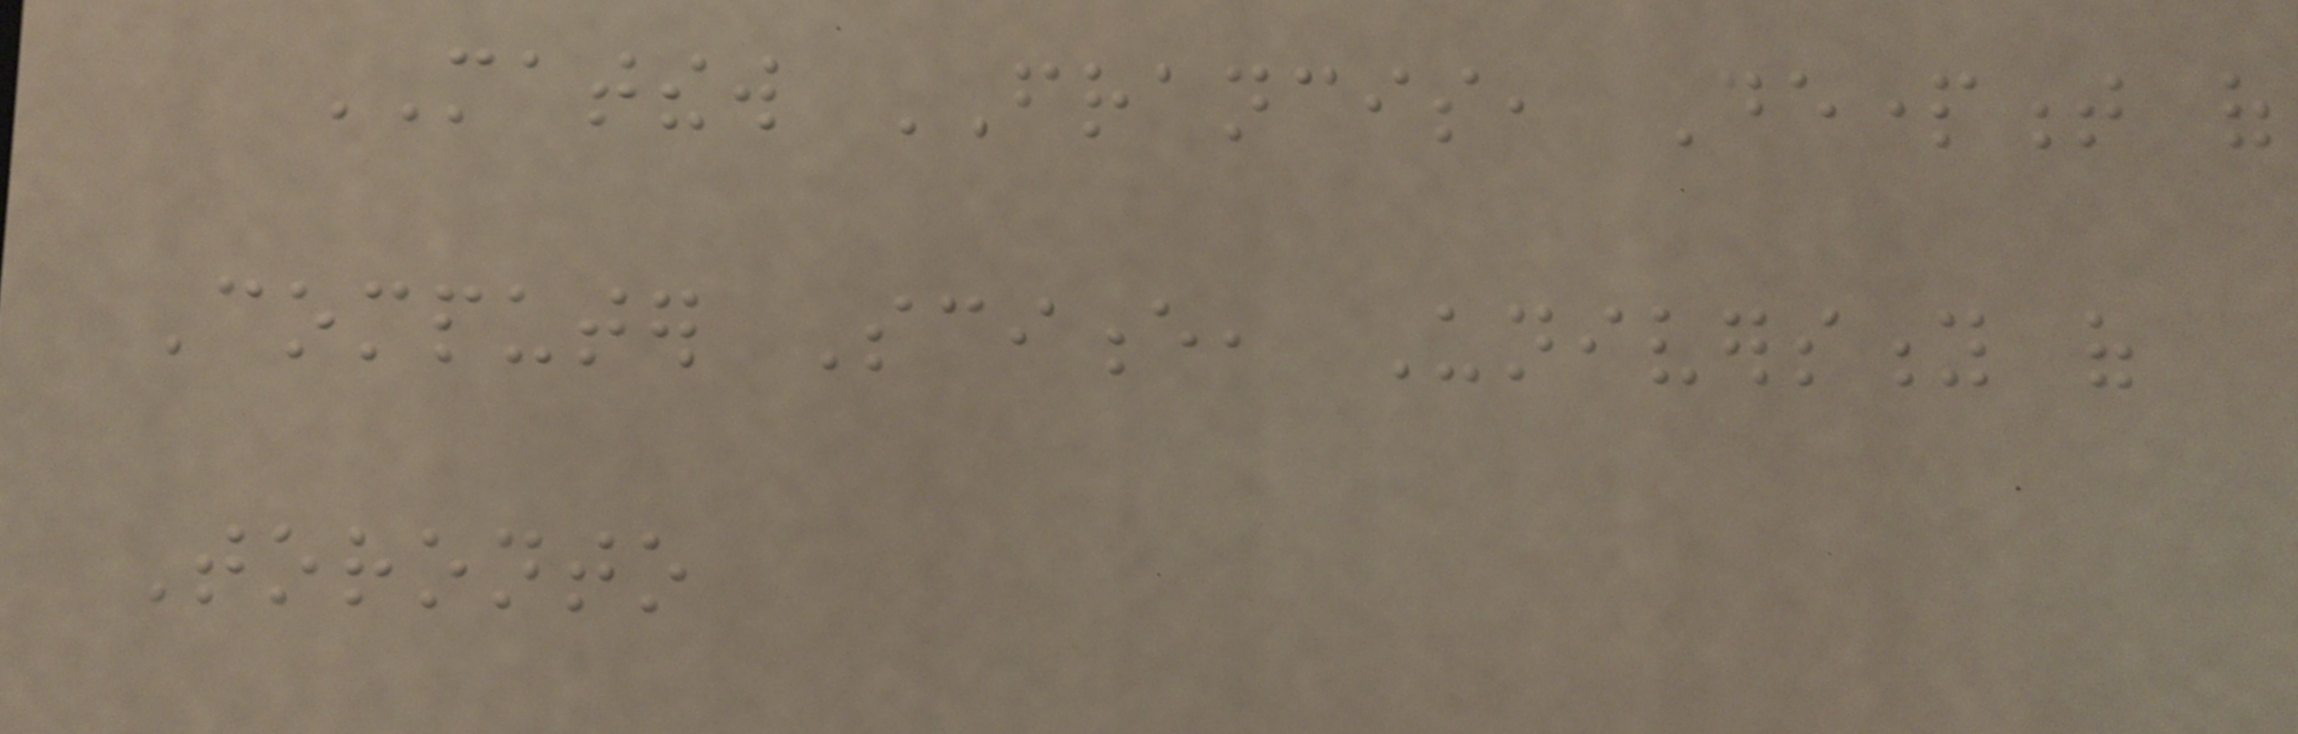MATTHEW FRANCIS, Department of
Computer Science, University of
Toronto
